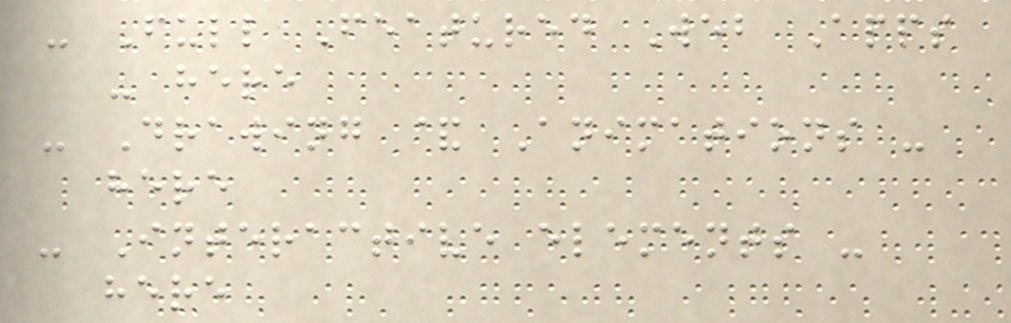- Full Featured Web Apps
- here
- Drawing & Animations -
here
- Interactive elements -
here
